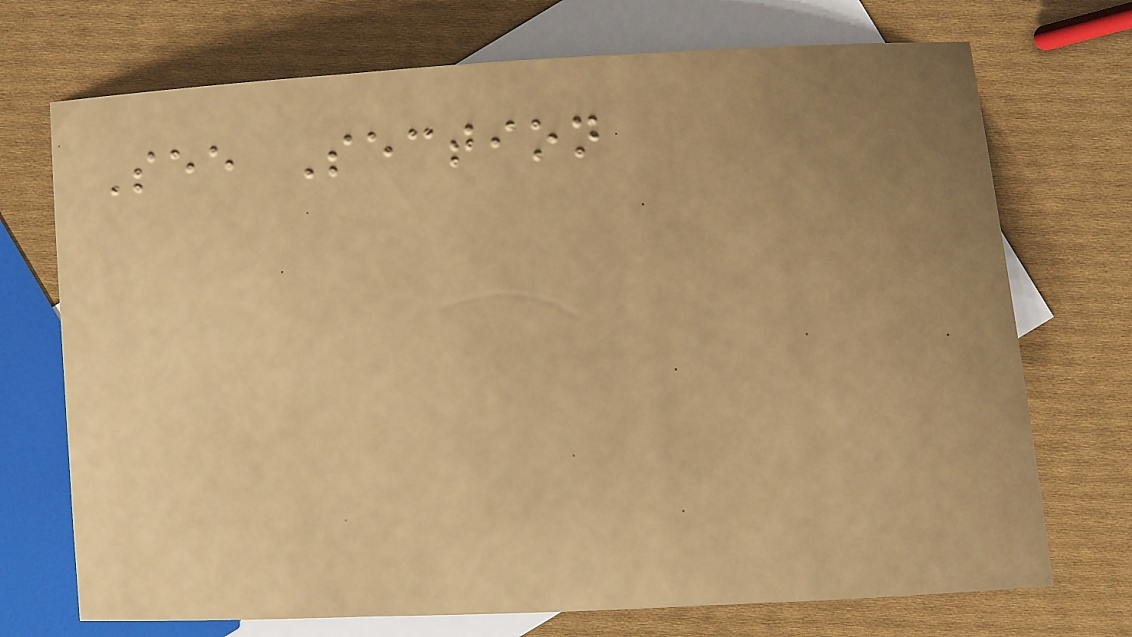See Section
